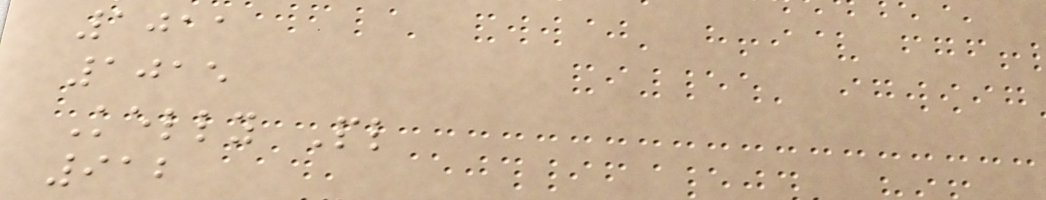1011
1015
Kelly Pl
912
